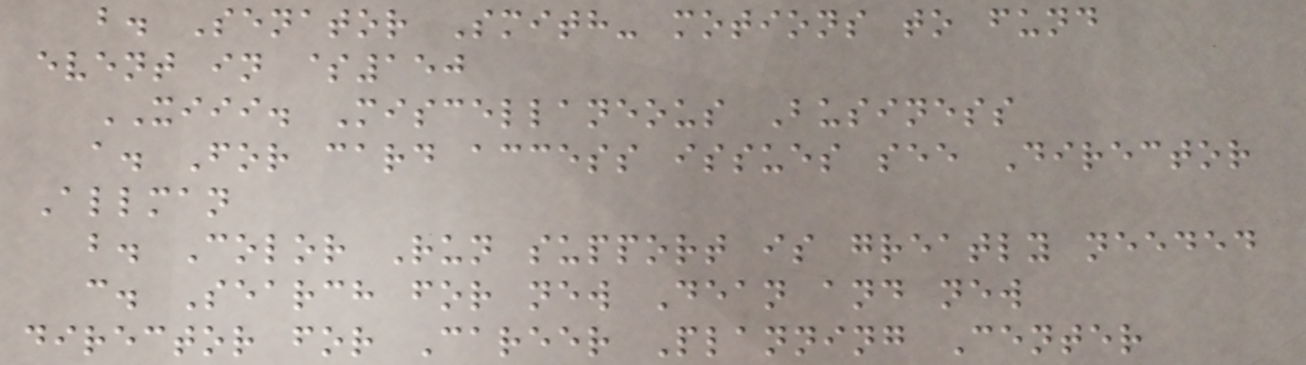b. Senator Smith- motions to fund
event in $150
XIII. Miscellaneous Business
a. For card access issues see Director
Allman
b. Color Run support is greatly needed
c. Search for new Dean and new
director for Career Planning Center
